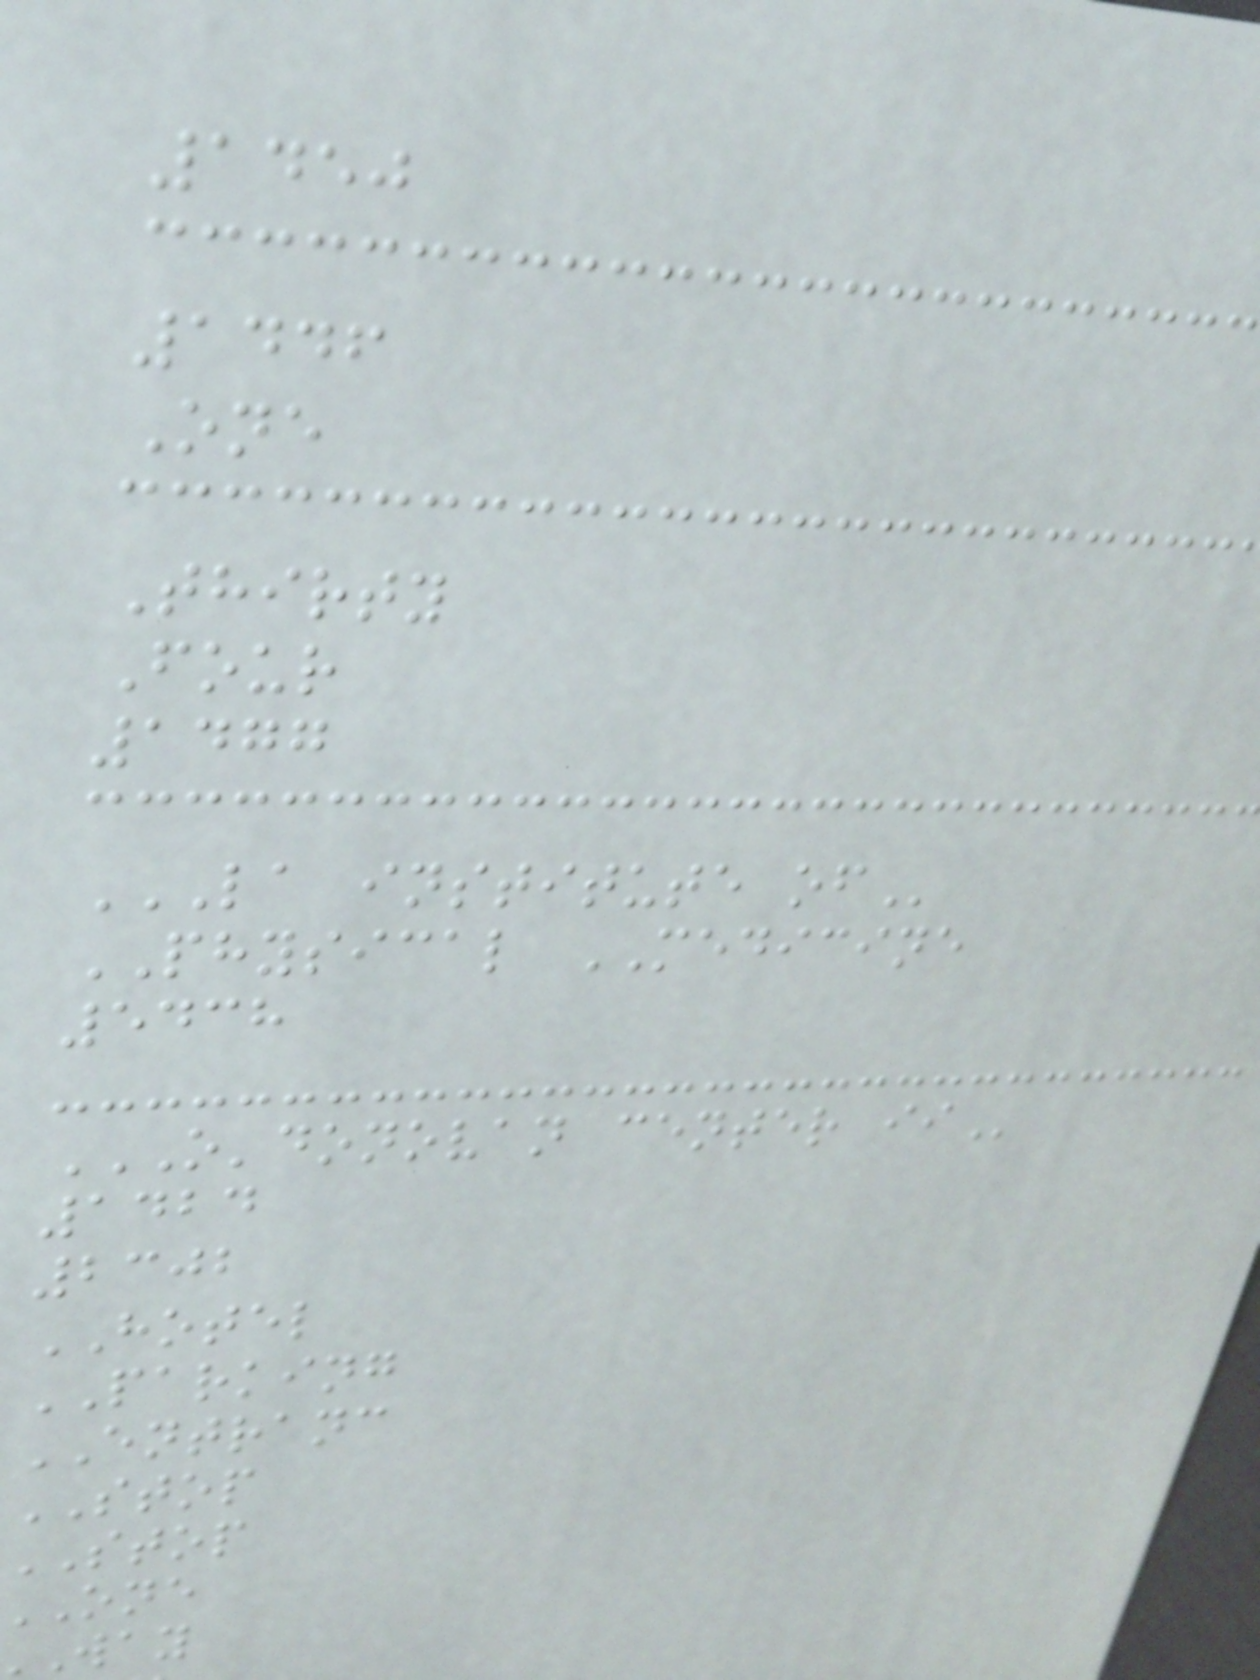1450
1446
One
Thirty
Four
1477
LA INSTITUTE OF
PHYSICAL MEDICINE
5438
O'DONOVAN CENTER II
1424
2302
HOTEL
PARKING
ENTRANC
STOP
STOP
